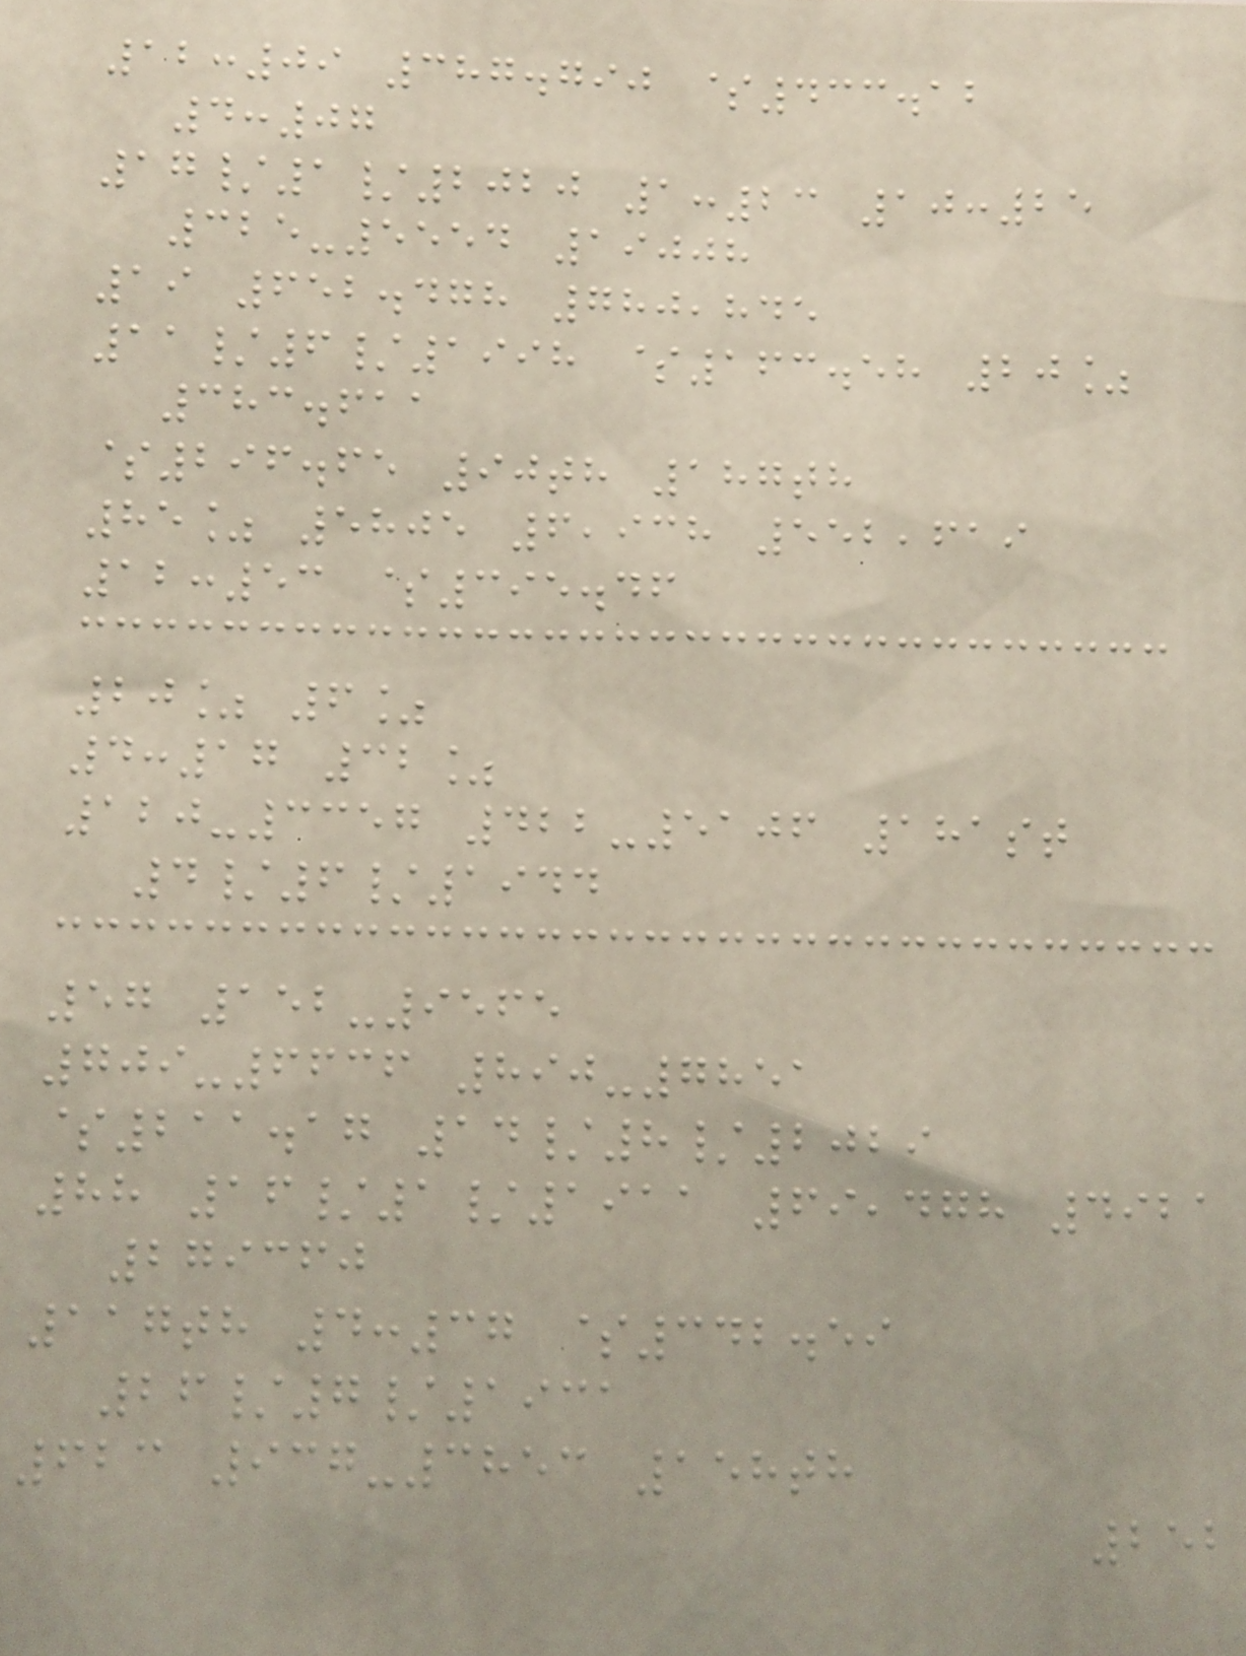12:09 387.790 $433.12
4:07
17/1/2020 1:23 10:25
325-5554 19008
19 652.478 780,845
11/6/1998 $163.58 20%
383.611
$296.65 90th 187th
85% 5805 6,938 552,619
12:53 $395.46
20% 6%
4:17 32%
120-3357 422-5106 181st
4/6/1944
57 152-9565
709-6636 890-7851
$211.17 14/8/2029
88 16/1/1911 69,478 4921
279360
117th 4:37 $342.59
26/7/1931
623 937-3853 158th
252
